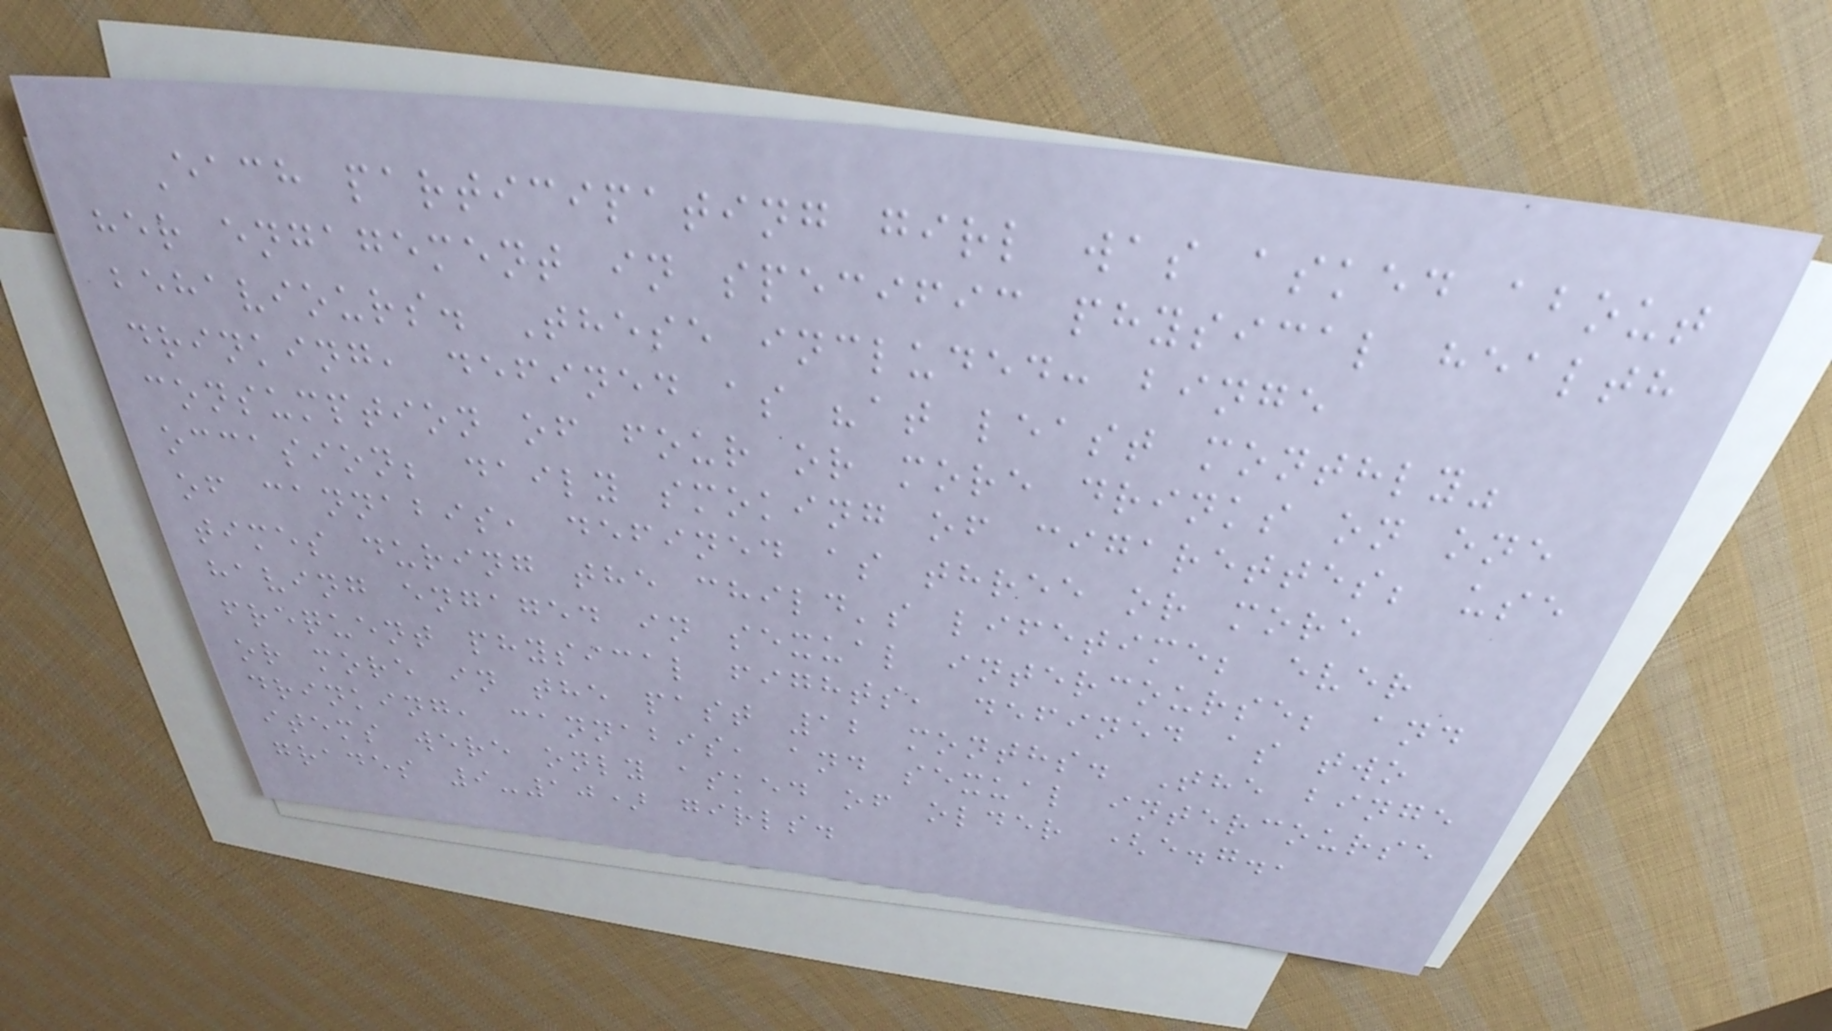Each participating girl was asked about
her engagement in specific physical health
behaviours. These included: binge
drinking, defined as "at least monthly"
consumption of four or more drinks on one
occasion; daily smoking of cigarettes; use
of cannabis, defined as three or more
times during the child's lifetime; ever
having engaged in sexual intercourse; and
frequent physical fights, defined as two
or more in the past 12 months. The binge
drinking, cannabis, and sexual intercourse
items were only asked of older (e.g.,
grades 9-10) girls.
